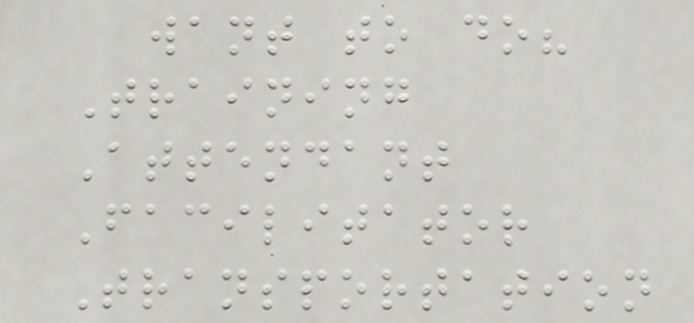want to do?
Training
Attendant
Facilitator
Transportation
